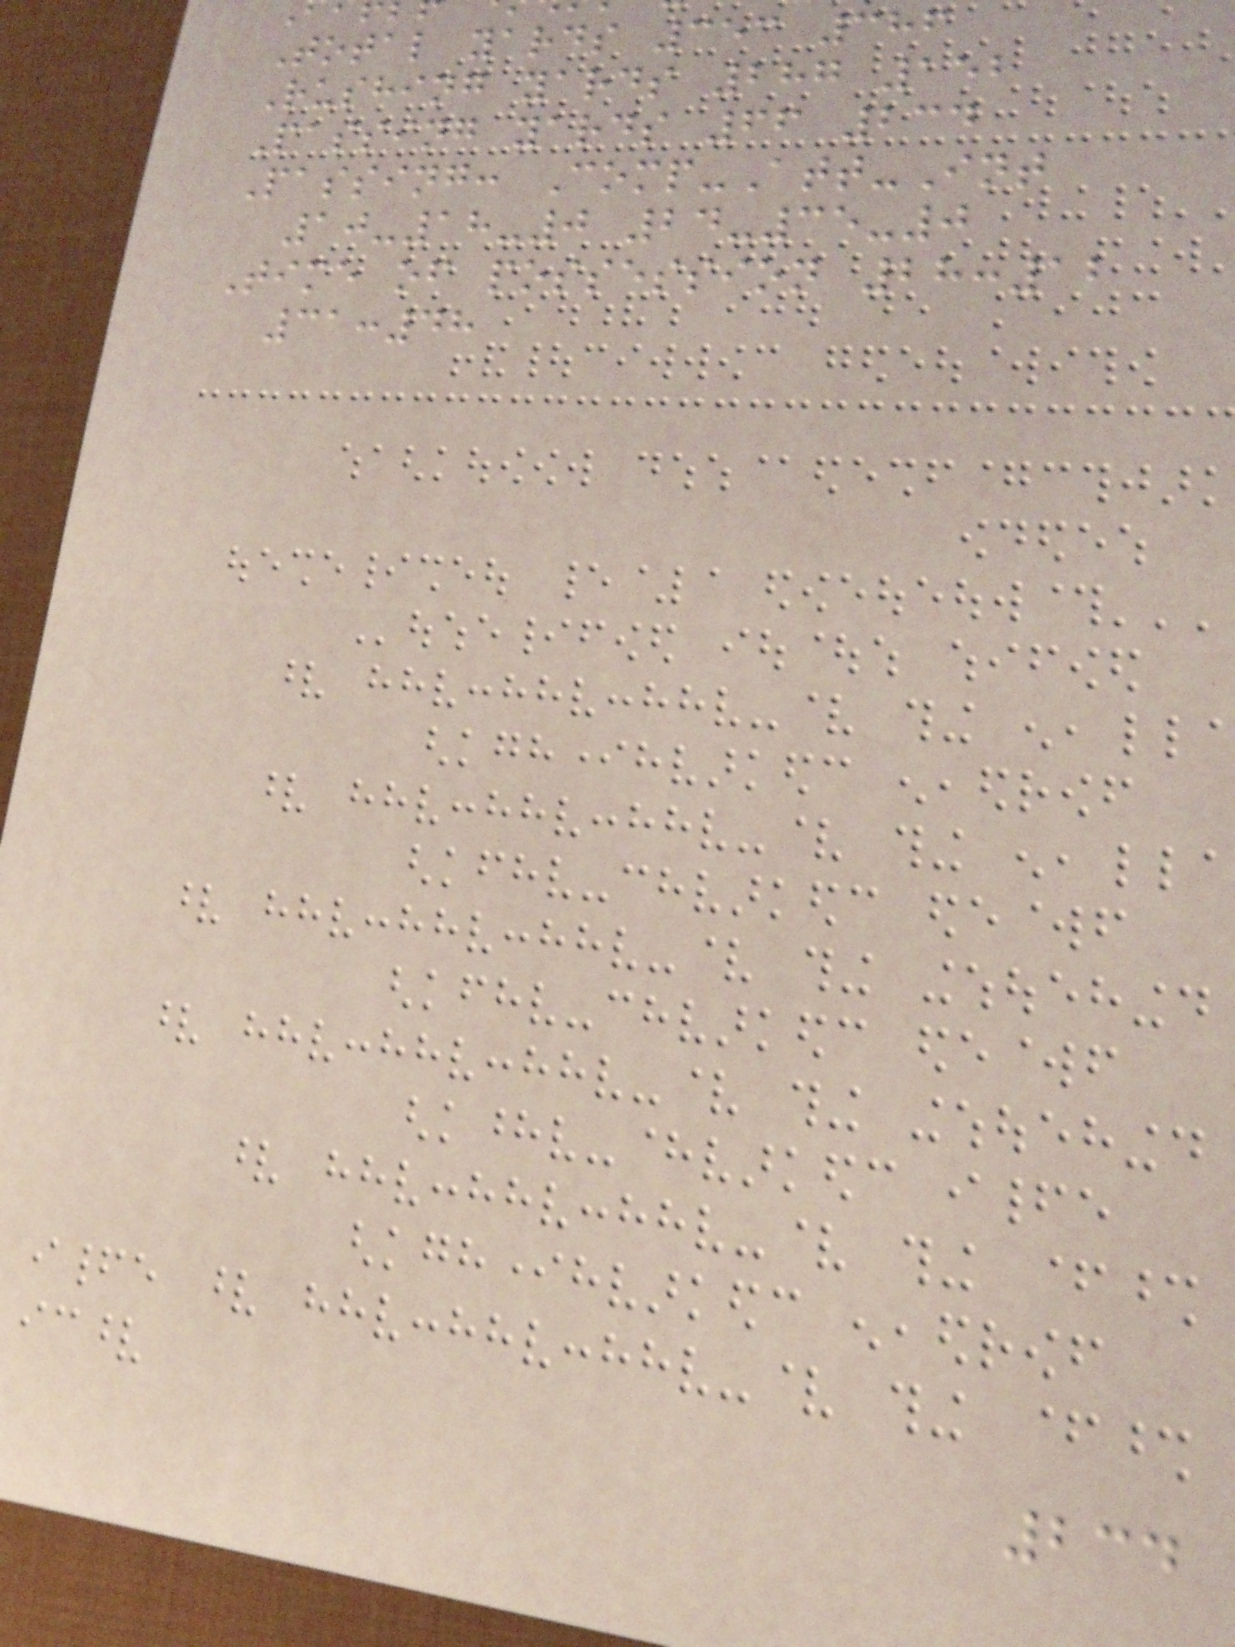Total yards 353 386
Rushing yards 287 152
Passing yards 66 234
Passing: Comp-Att-Int
10-18-0 24-35-0
Time of possession 28:12
31:48
234
